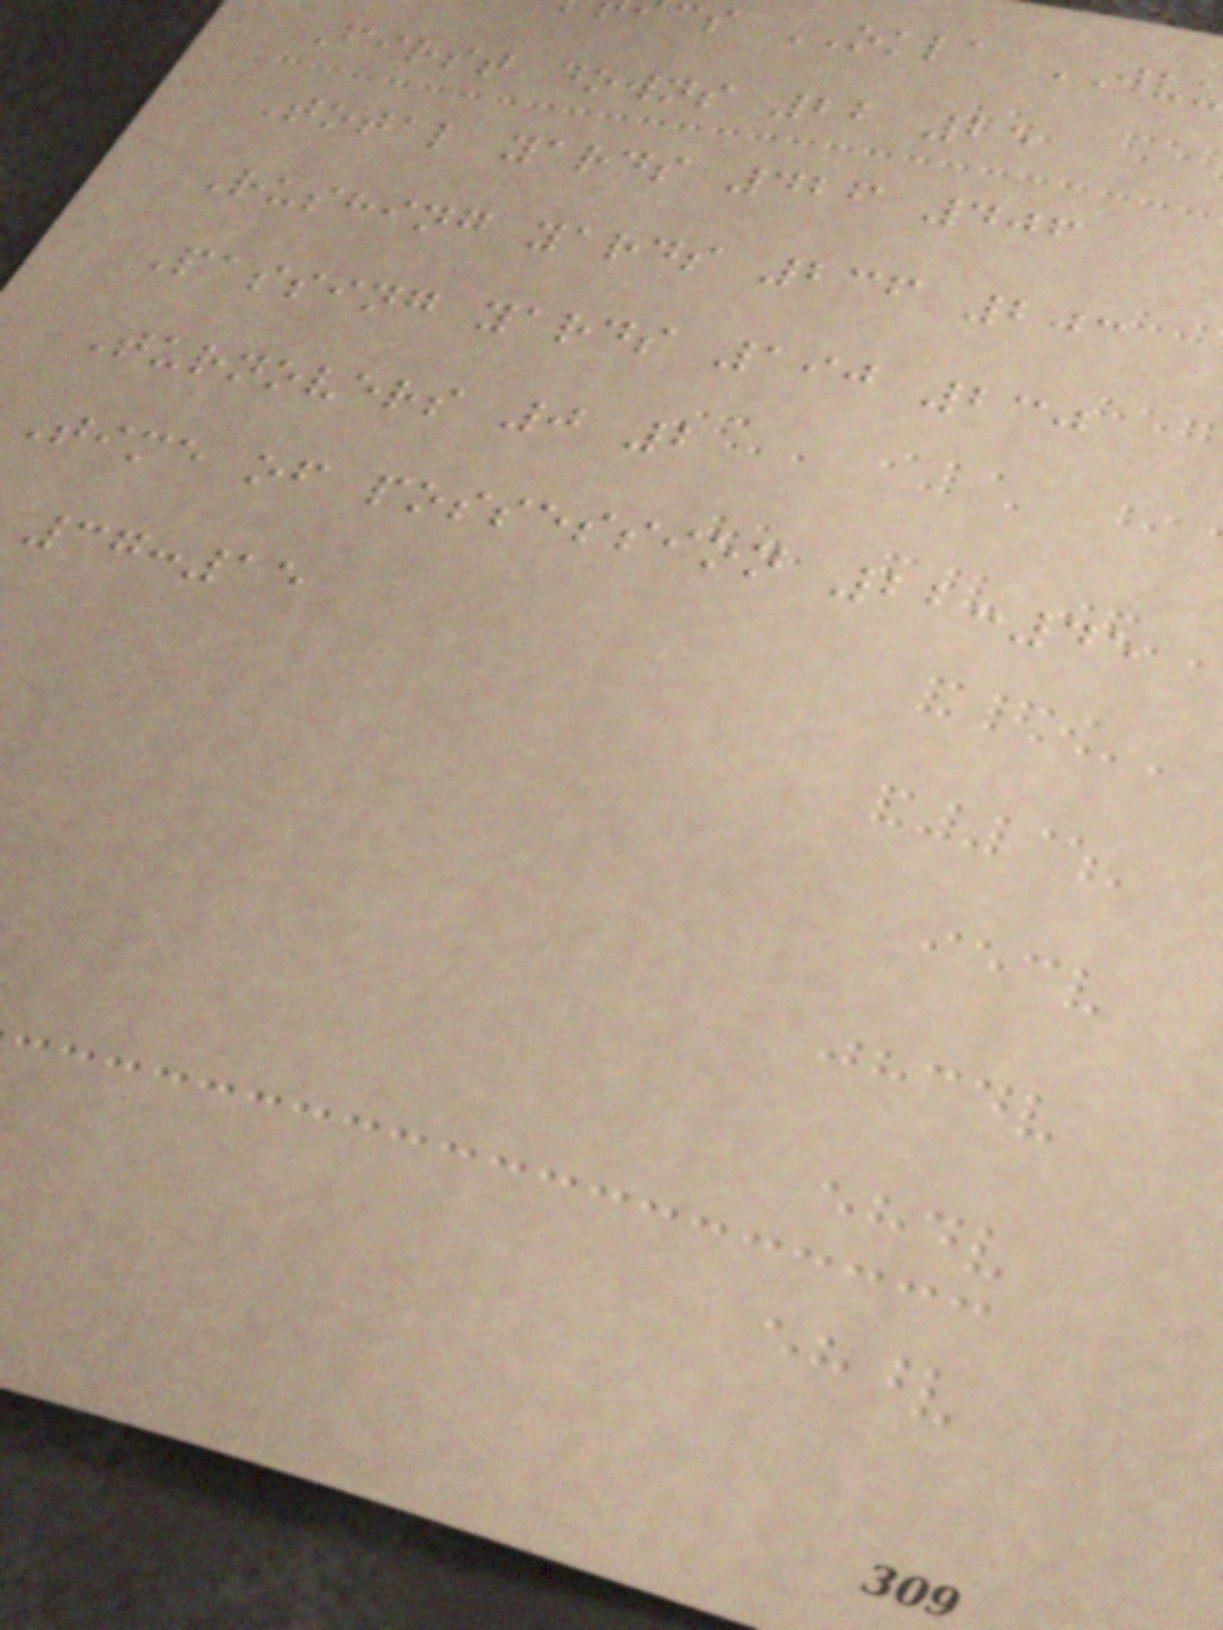s OKLA WV
First downs 22 25
Total yards 426 406
Rushing yards 236 203
Passing yards 190 230
Turnovers 0 2
Time of possession 22:45
37:15
